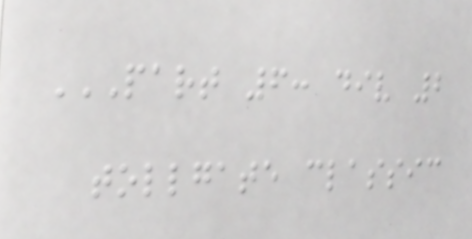PART 6: DIV 2
TOLLGATE CLASSIC
